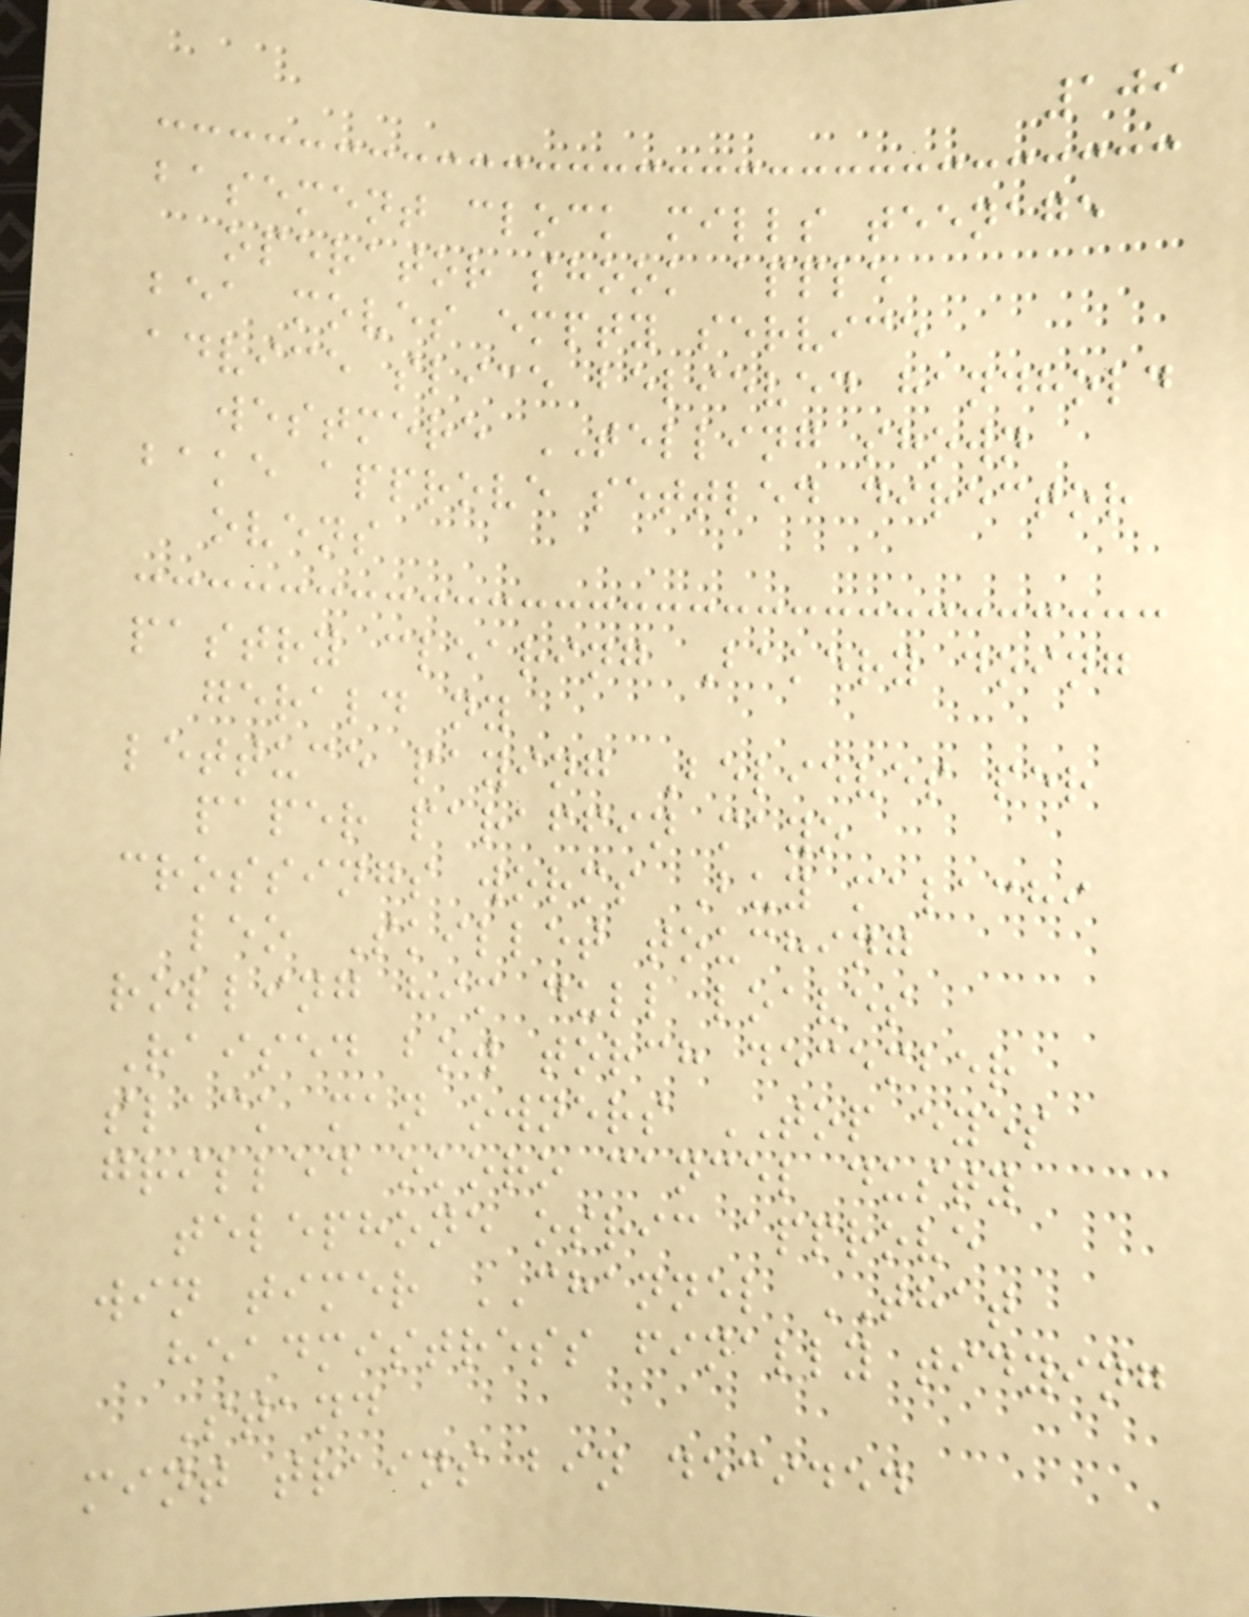109
basement clock mills teenage
operator shook apple
bea moves empty service
advice slice believed handhold
westmere TELLING shown
bake approve settled director
ovens
pastry clearing Bakery doing
gerald ny
lettuce paying Believes per
paper paraffin mayo
crossings worms Buy malachi
leo Skillet touching
rolling him dull loaves
Raised bow torch december
slack man owners TOP eyes
grilled okoro cancel dusty
telephone osric approve
win timer CHANNEL THAT
headmistress finally tidying
Stand
mint trains bin decided
